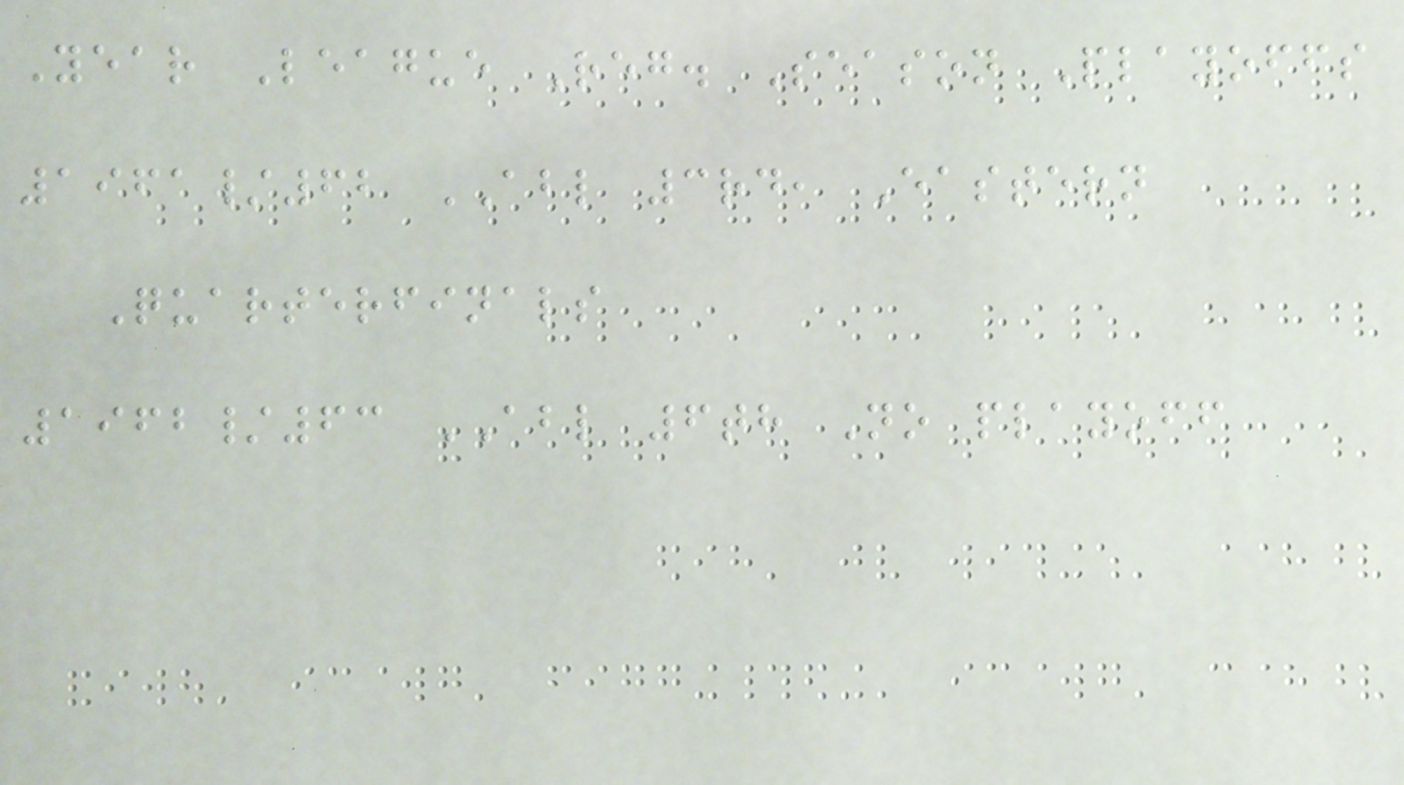Year League Reg. Season Playoffs
1961/62 ABL 3rd, Eastern
Quarterfinals
1962/63 ABL 6th No playoff
